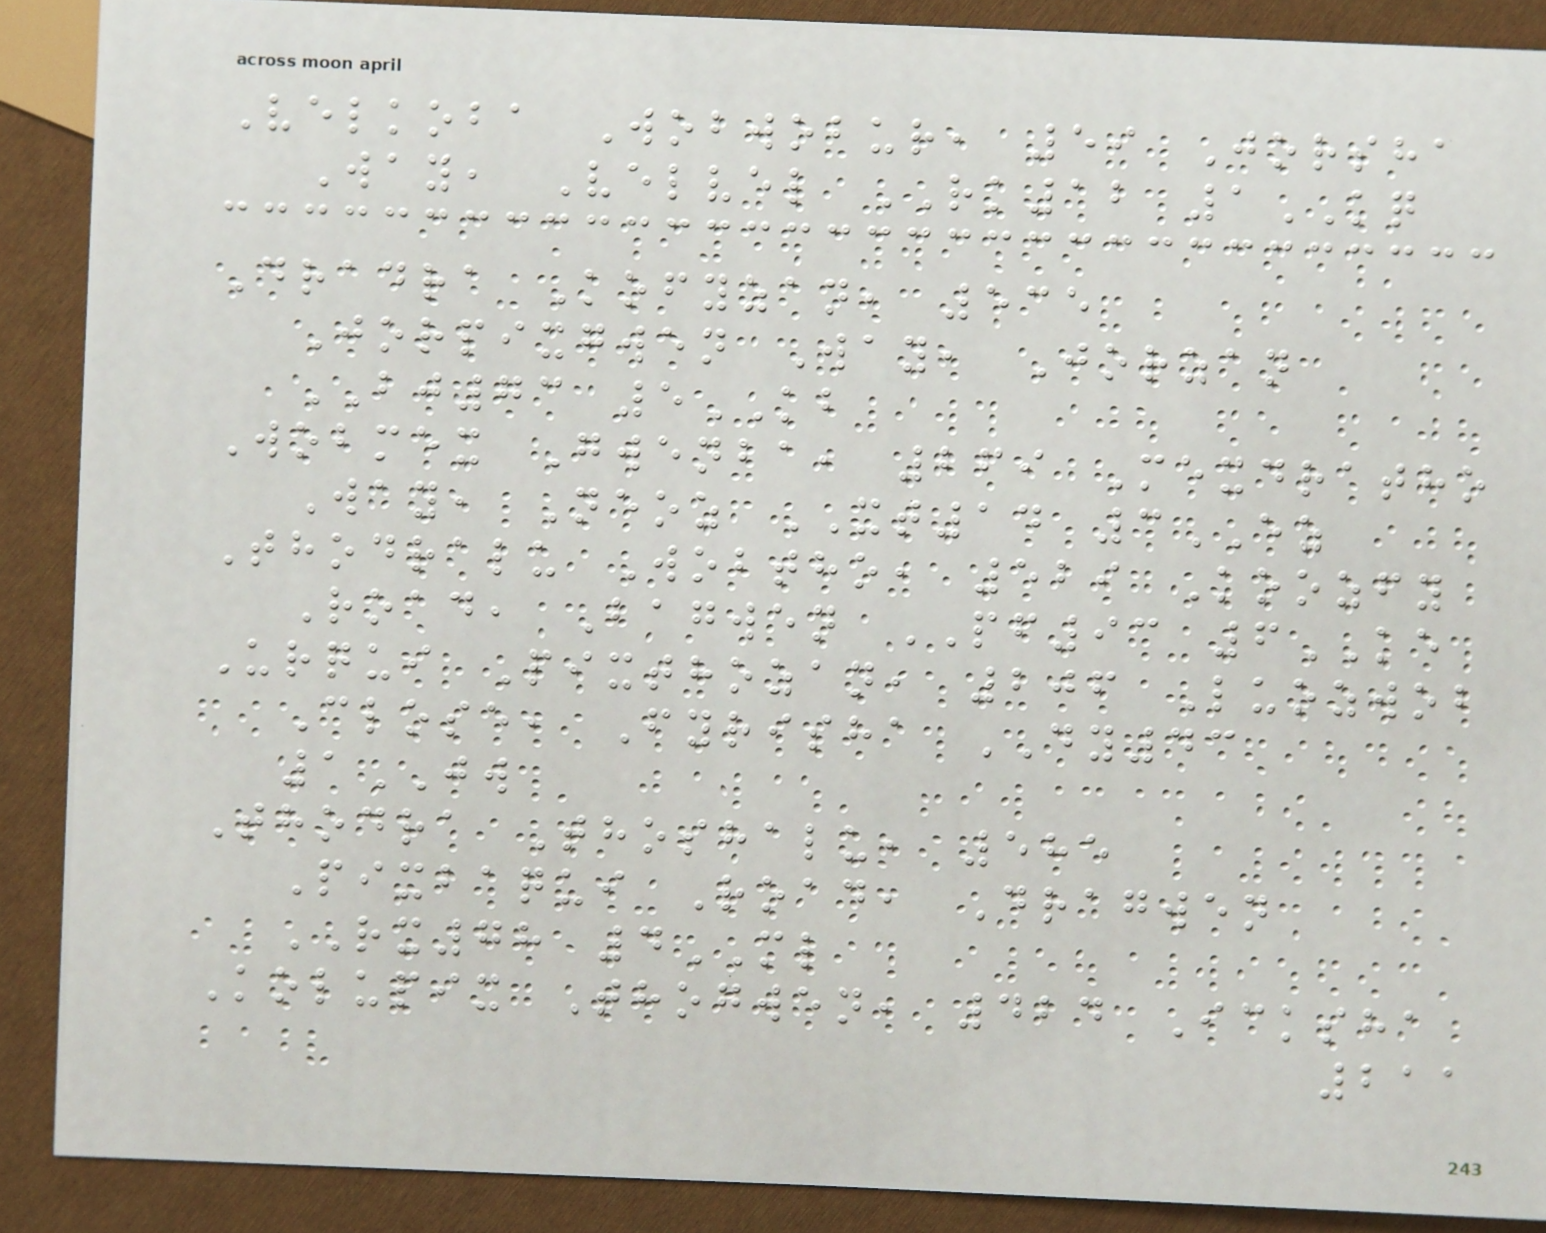Velkoba Wobwobur, 59 Jorsha
Way, Velvel RK12 1KQ
Dradra Kofyzan, 535
Jorpixgwen Way, Jorzan
BJ73 5KB
Wobmex Gwenba, 269 Mexdratho
Way, Neoz XT14 3EZ
Thodralu Wobtho, 529 Koozfy
Road, Bagwen PF93 6KE
Urqui Pixthozan, 206 Luozwob
Close, Fyrisha DY43
1JW
Thodra Thoshalu, 585
Pixbaqui Road, Dragwen
RX78 4ML
Kolupix Thogwen, 424 Icksha
211
